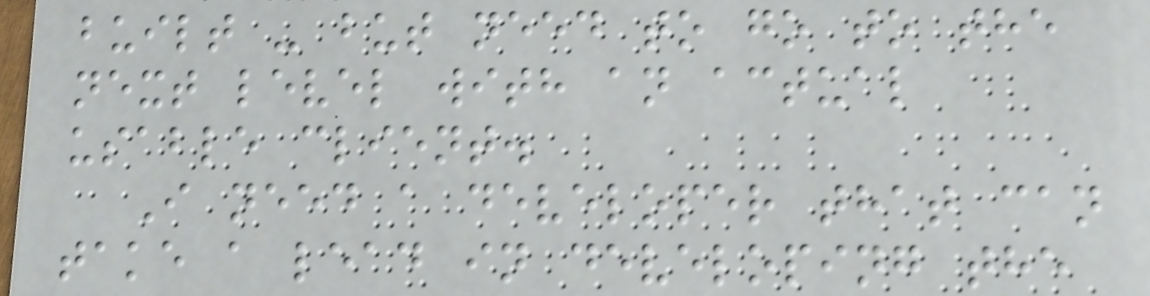built - but need to go to the
next level with an actual
usable client.
I need a developer that can
take a lead in developing the
